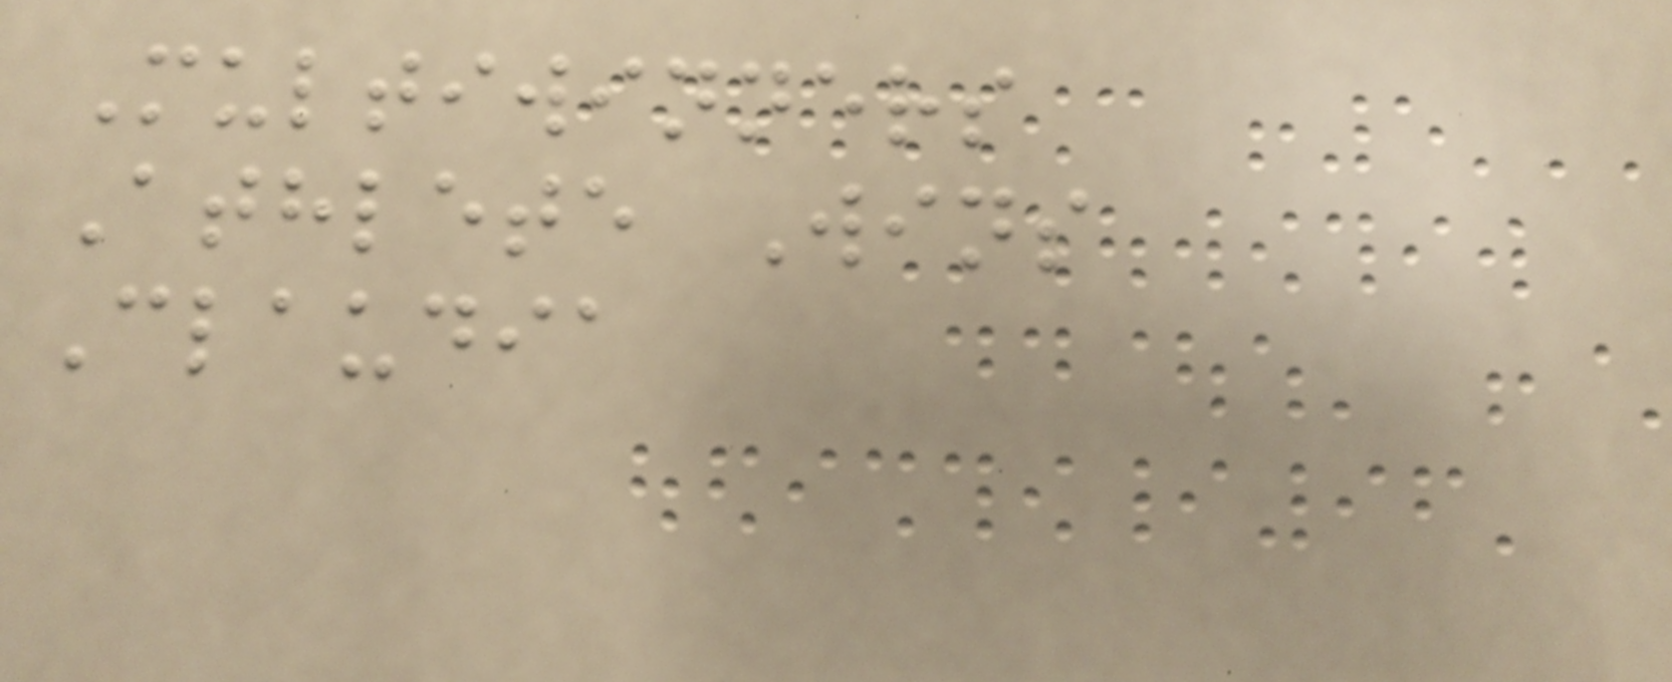Multiwinners
Athlete Wins
Claudia
